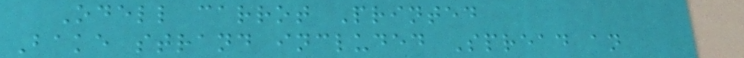Odell carrot Printed
Bake strand included Spread an
